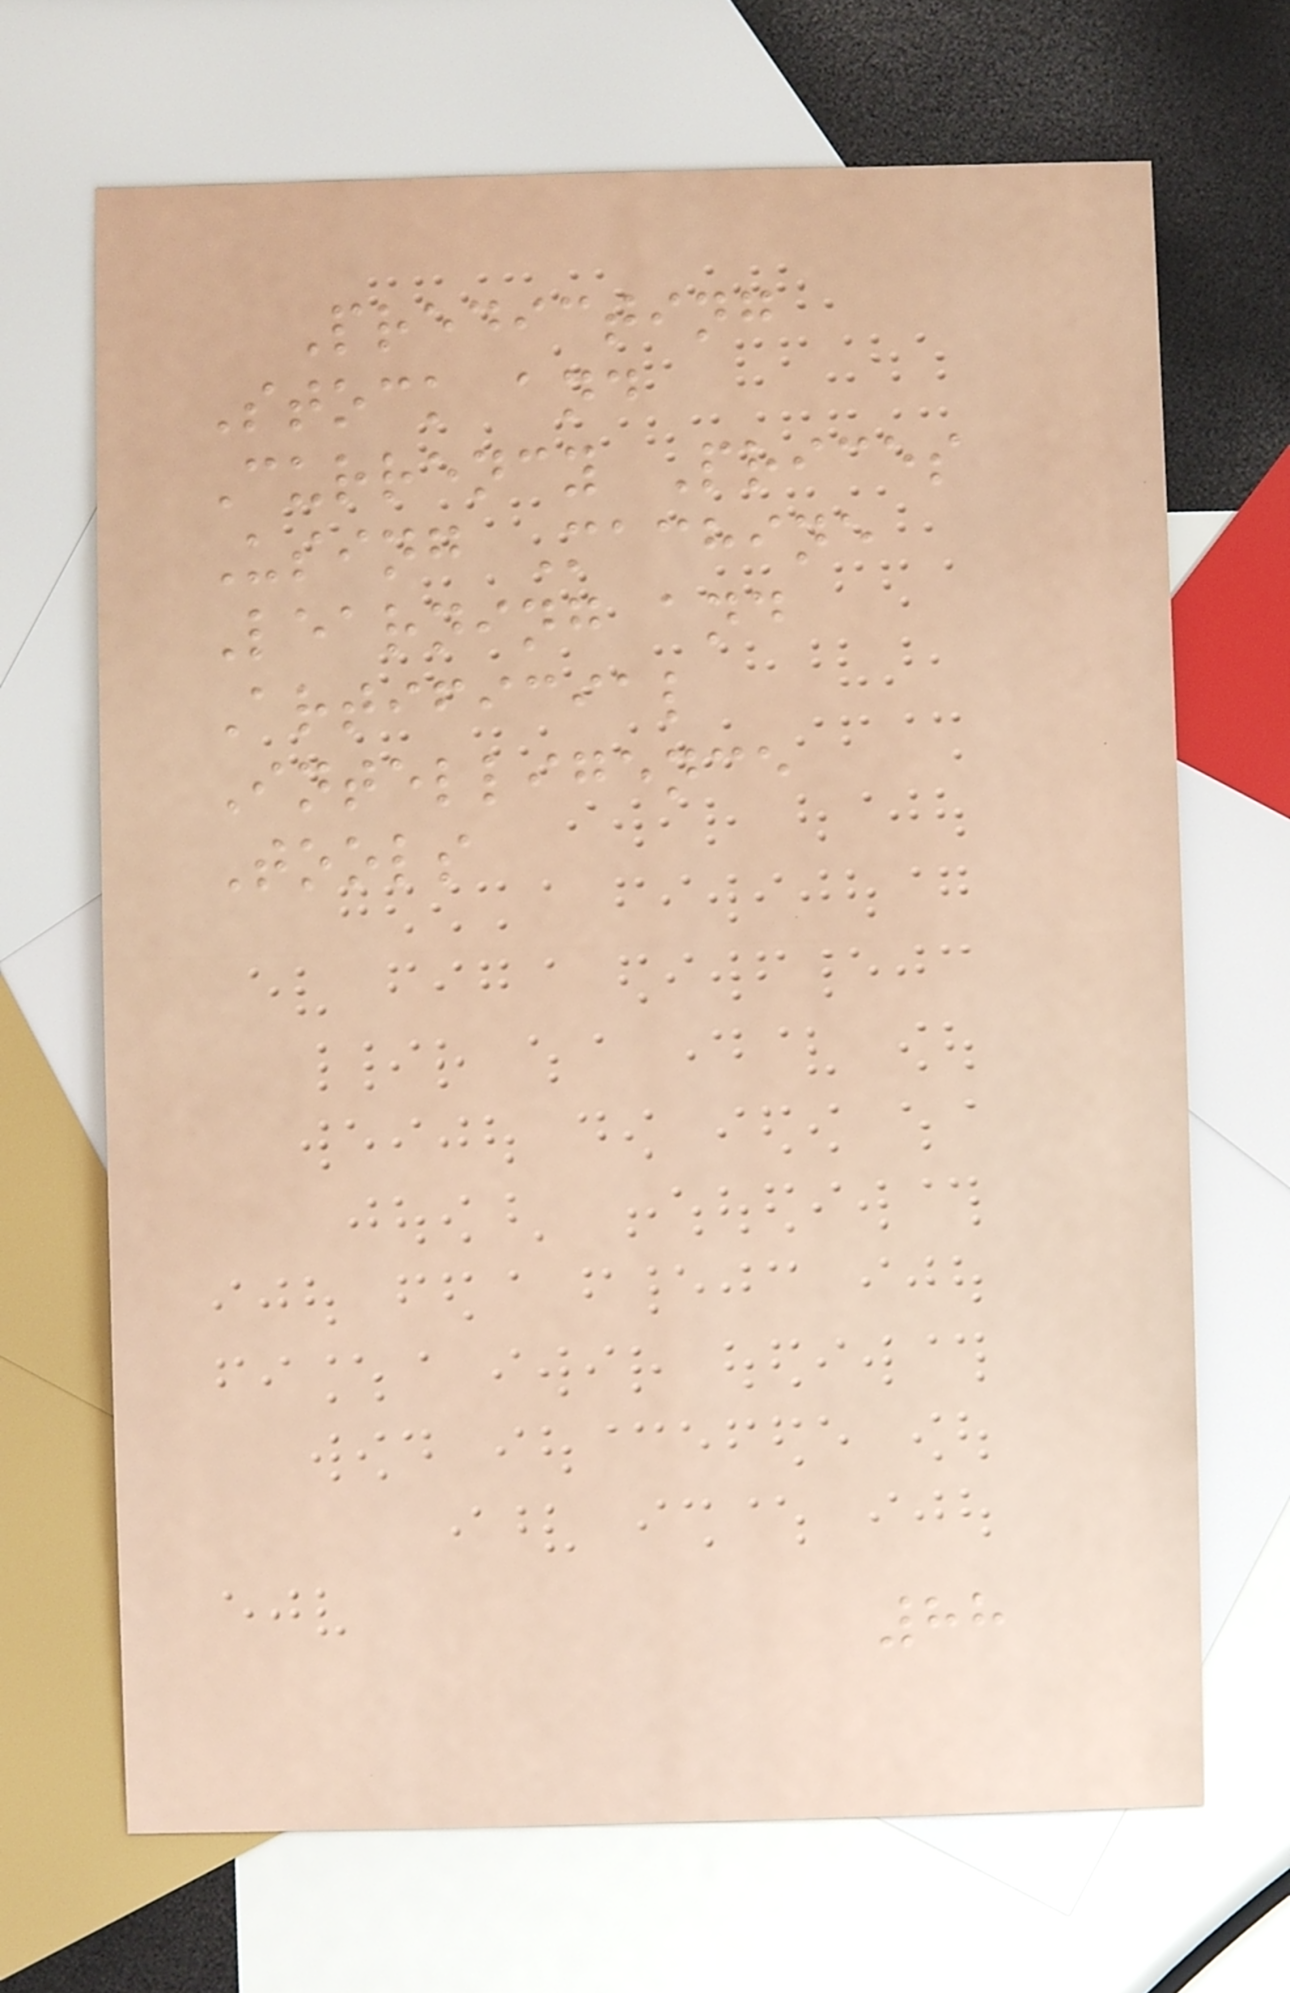Predicting
Stock and
Currency Prices
Using Machine
Learning and
Artificial
Intelligence
Tools
88
